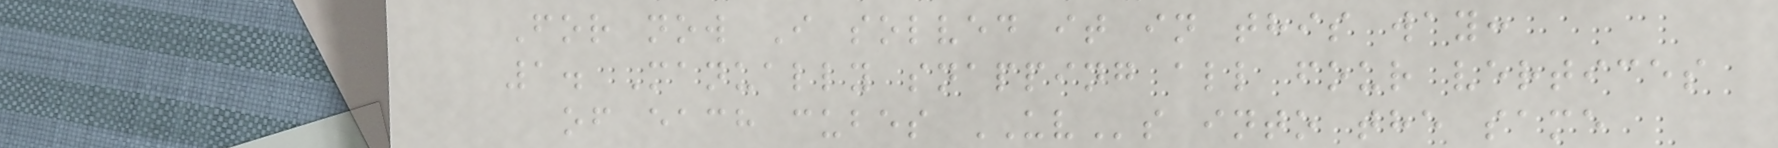For now I solved it in this way:
1. Manually snapping all four vertices
of each cubes UVs into the same
